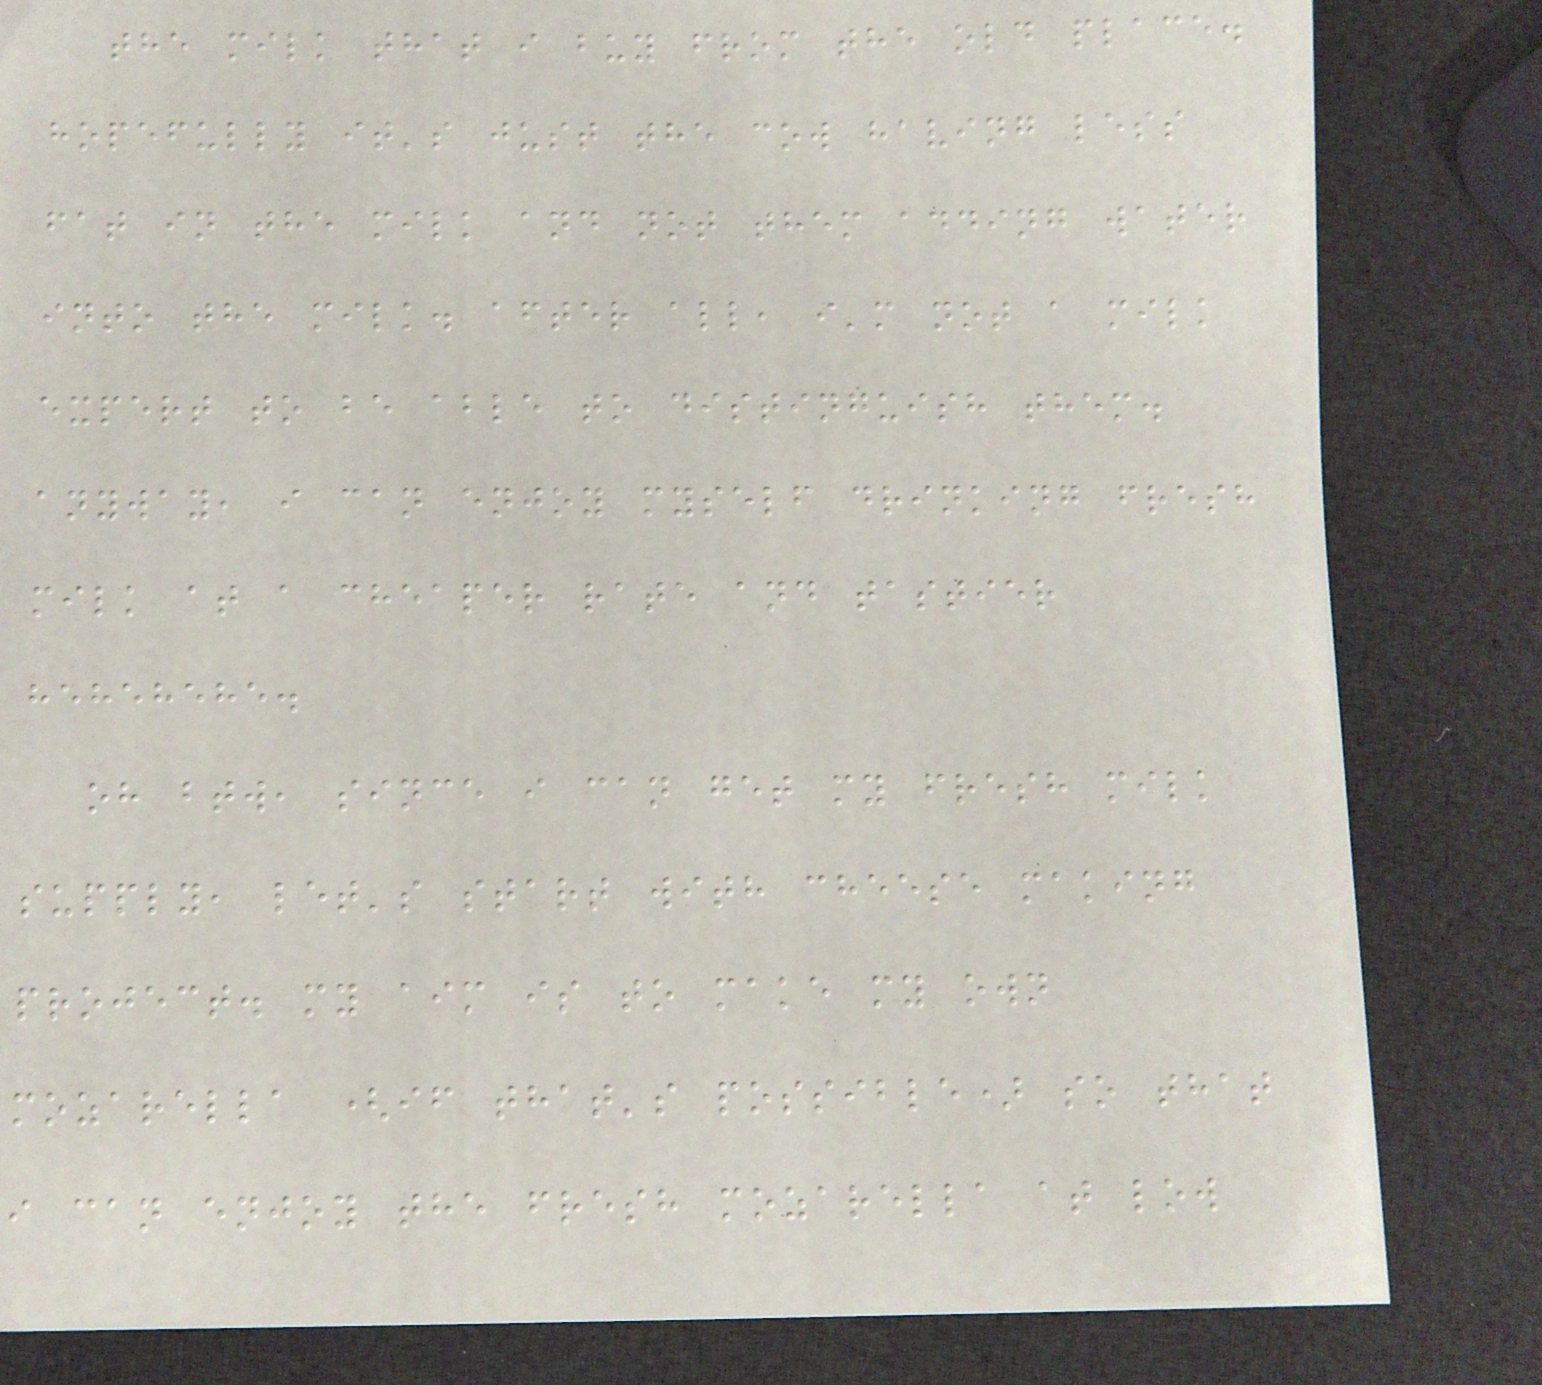the milk that i buy from the old place.
hopefully it's just the cow having less
fat in the milk and not them adding water
into the milk. after all, i'm not a milk
expert to be able to distinguish them.
anyway, i can enjoy myself drinking fresh
milk at a cheaper rate and tastier
hehehehe.
oh btw, since i can get my fresh milk
supply, let's start with cheese making
project. my aim is to make my own
mozarella (if that's possible) so that
i can enjoy the fresh mozarella at low
